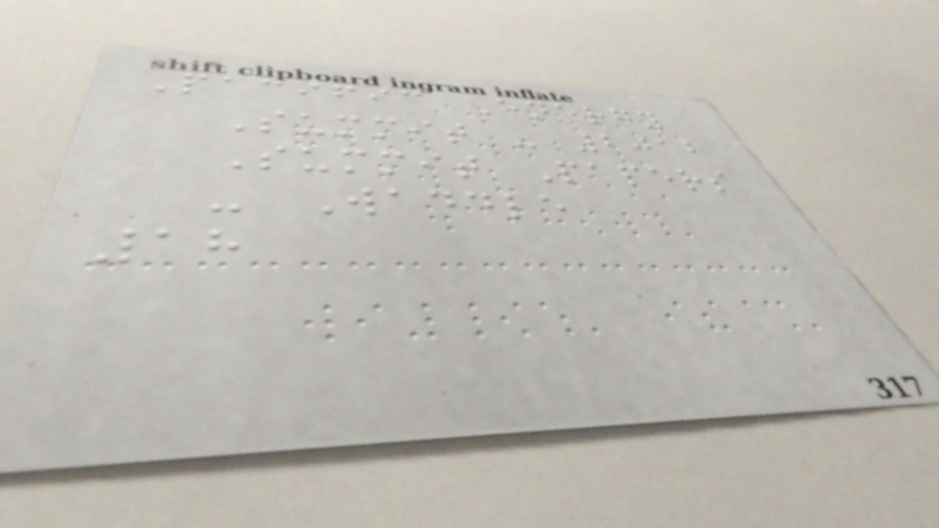Pacific Energy
Summit - 2012
Summit Papers
- Waddle
18
